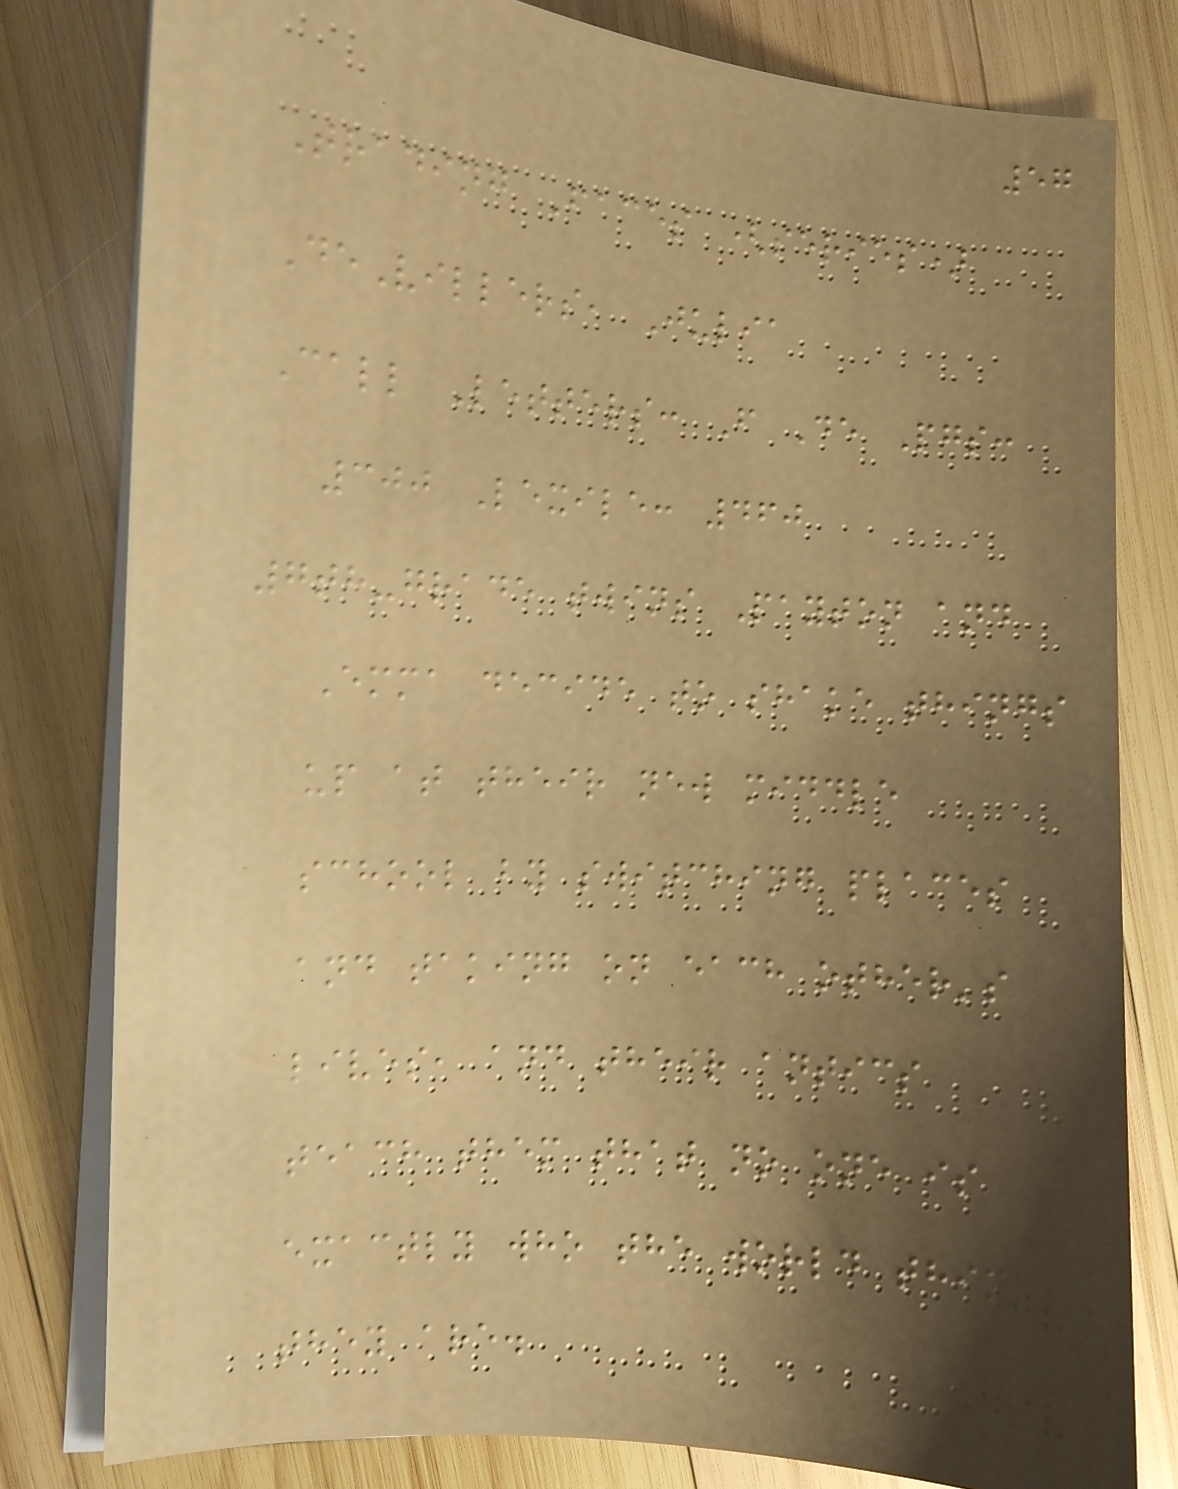57
Trading Faces (series)
DeVillers, Julia
Call Letters: F De Pgs:
300 Lexile: 460
7th-grade twins Payton and
Emma decide to shake things
up at their new middle
school by switching places
and taking on each other's
lives, and their antics
teach them that no one is
exactly who the world thinks
they are.
